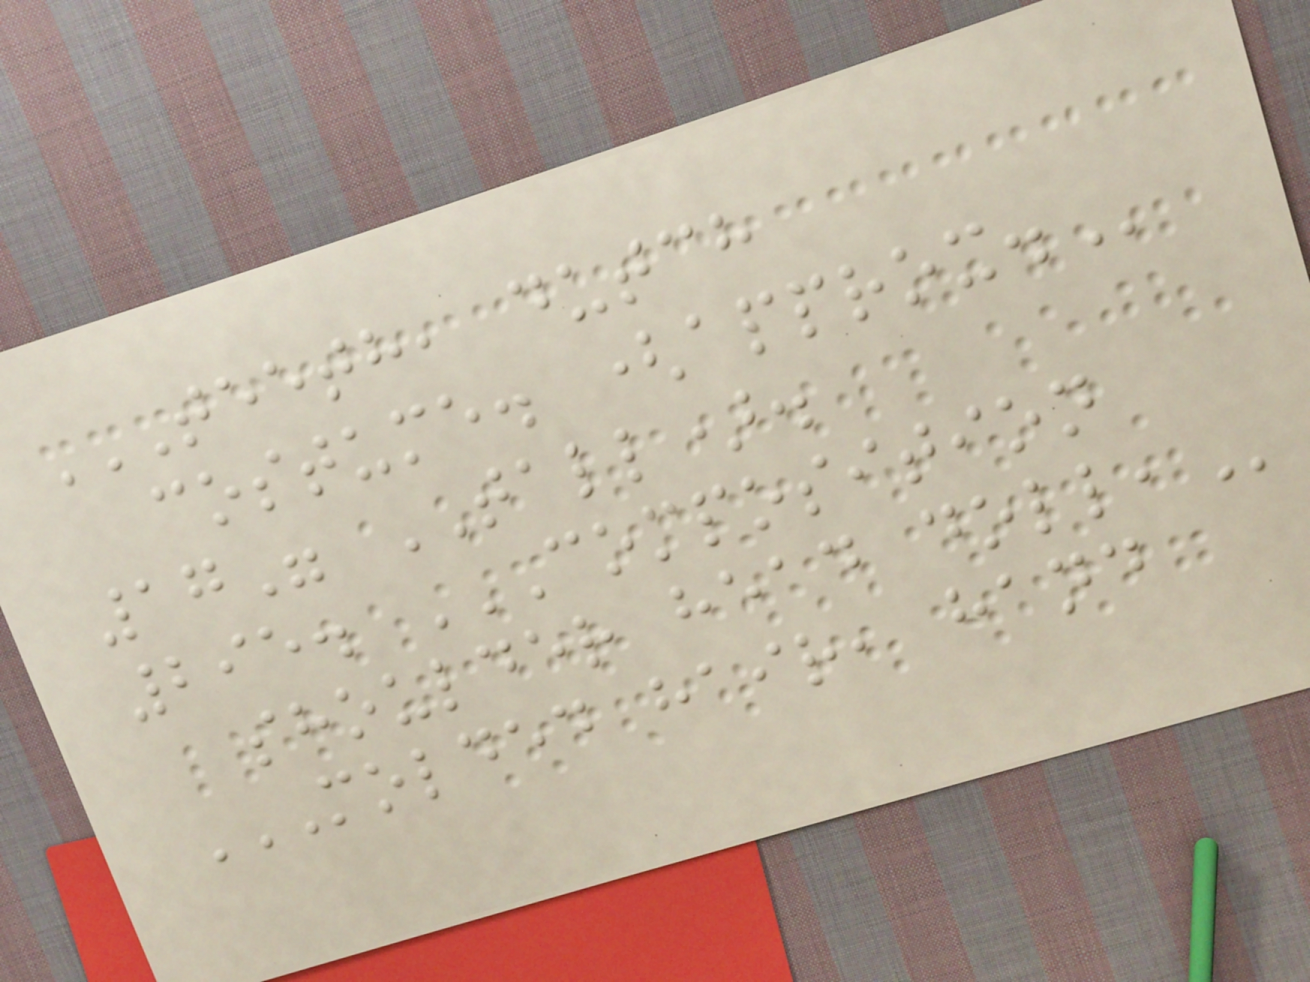TEETH, DUTCH
COSTUME. (APPROX.
17" TALL).
295. COMPOSITION
SHOULDER HEAD DOLL,
MOLDED HAIR, HAND
